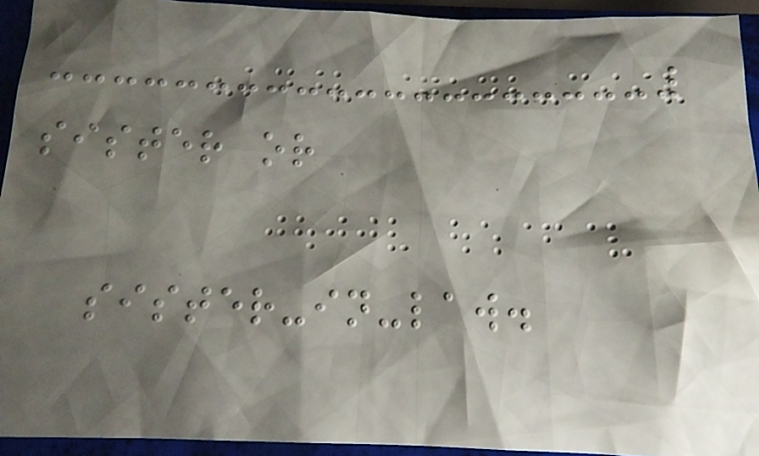sister or
sister-in-law.
